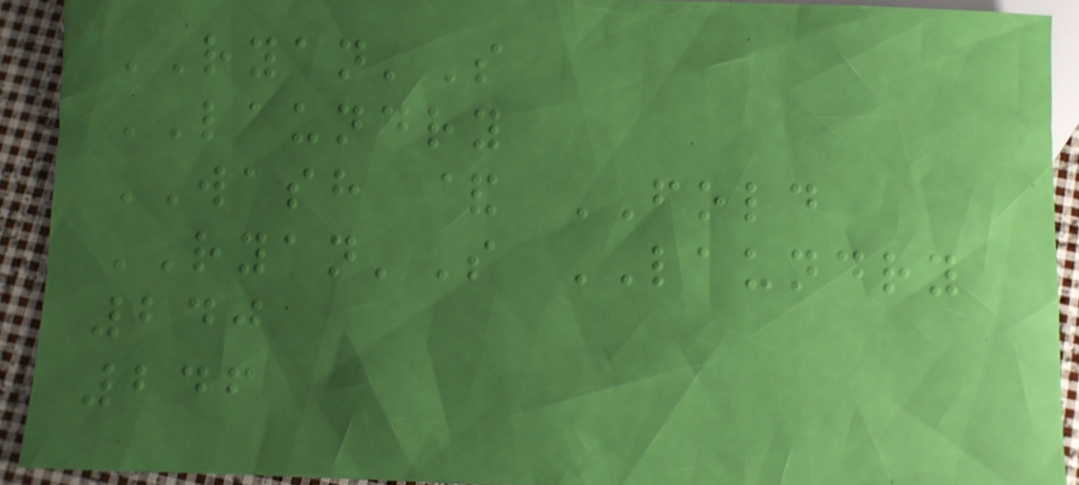RYAN'S
LAUNDRY
WASH & FOLD
RYAN'S LAUNDRY
240
246
